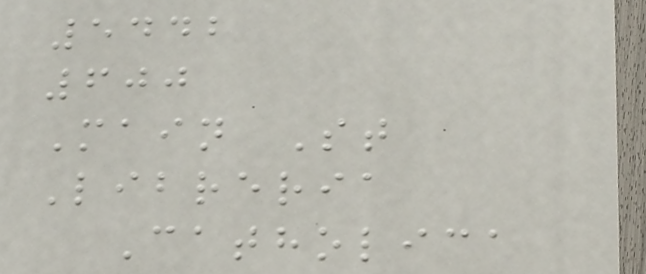5442
600
Main St
Libreria
Catholica
